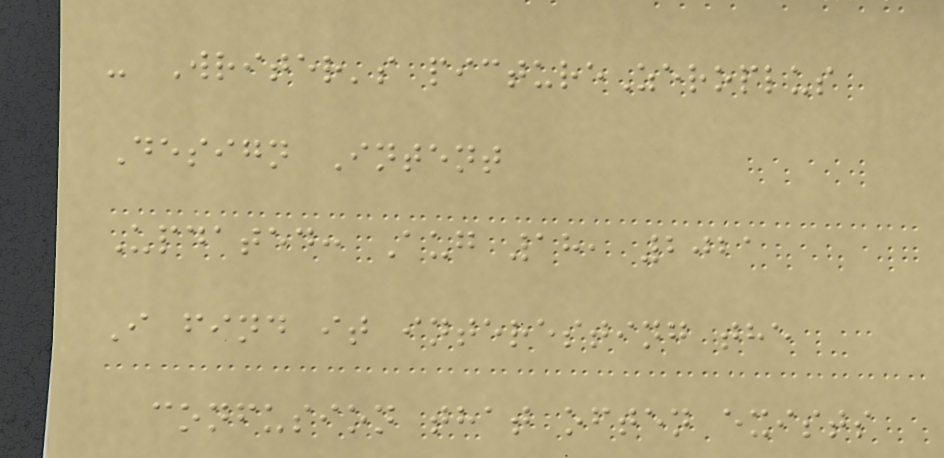- Writer's pictureZeroplus
Design Intent
Updated: Aug 18, 2021
I find it interesting the
confusion that often exists
